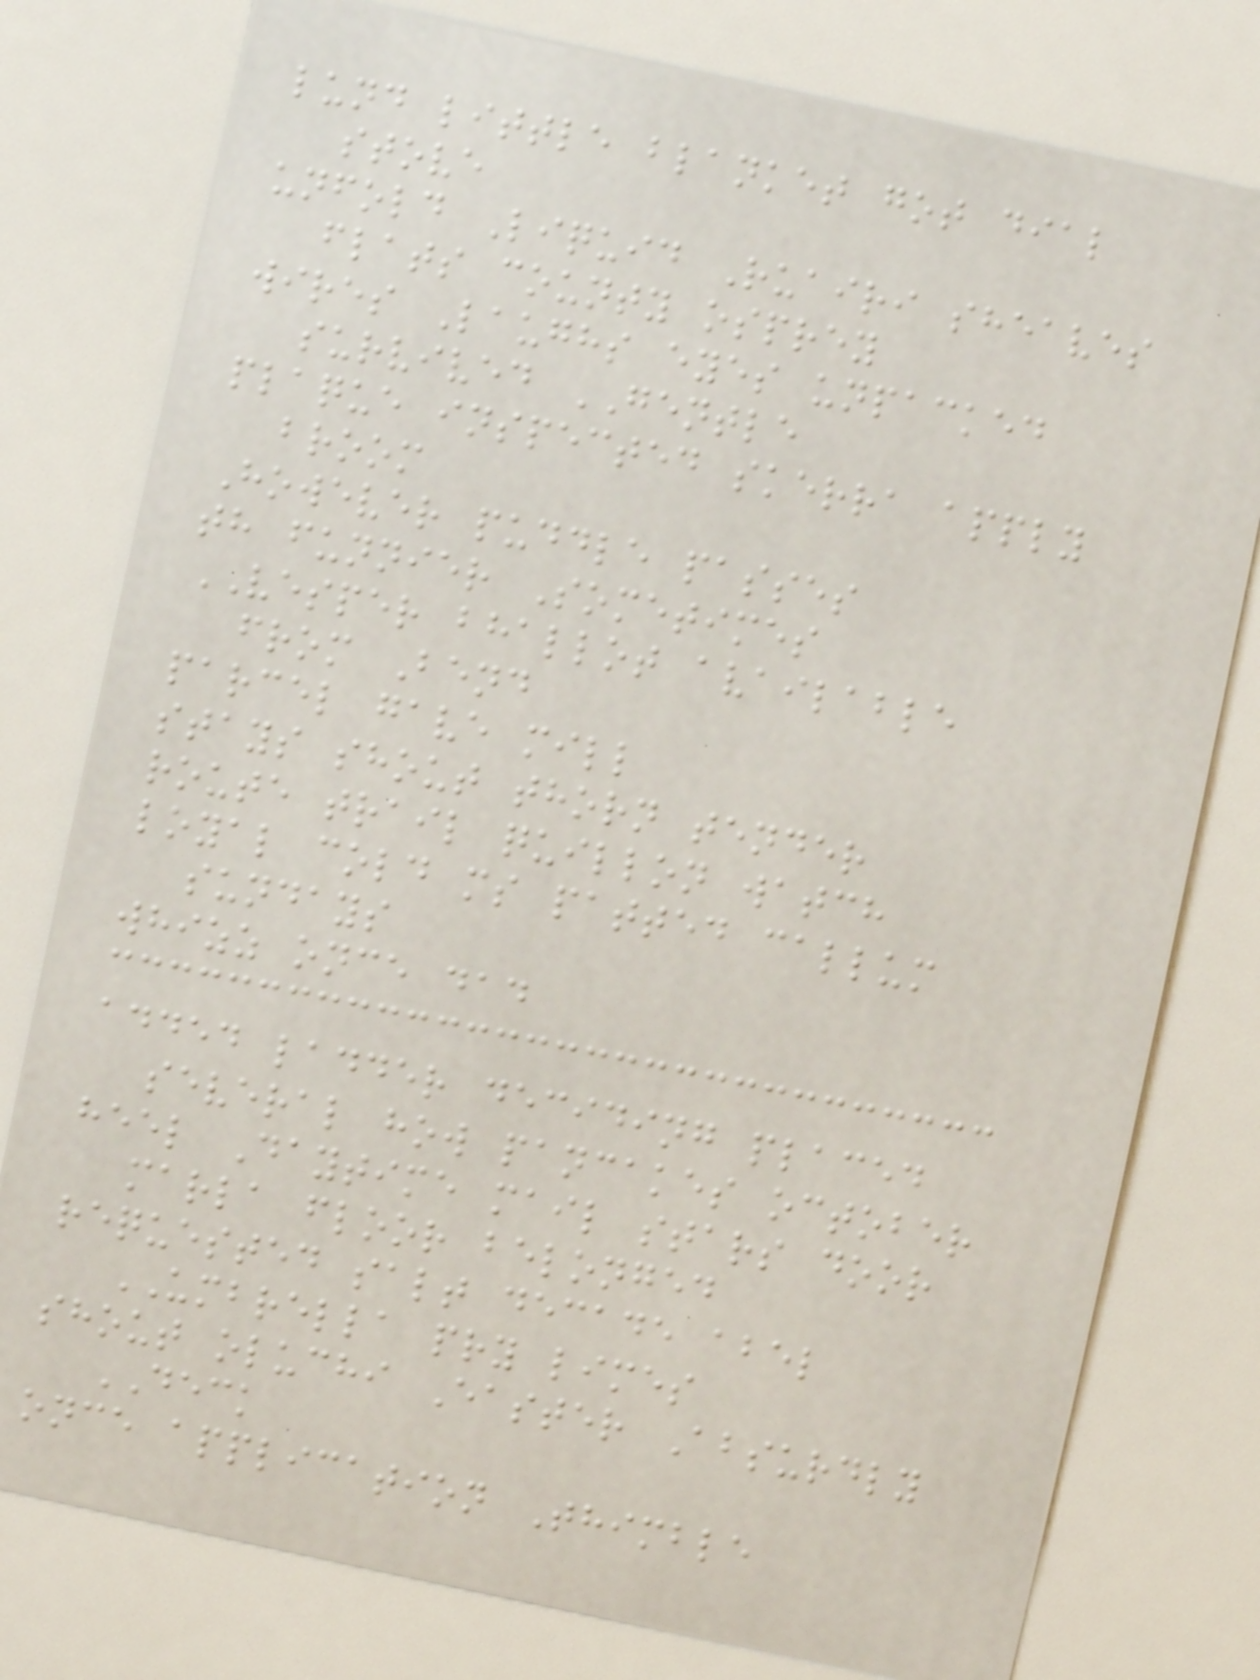lund little blanket got dial
stove
unfold Liquid Ruairi sheaves
flats county osprey
wires Laughs eyes unpacked
survived GENTLE
plaque inspected skerra apply
broom
However puddle passes
th funnier Sometimes
VESPER bhallot available
from Bend
parcel gave mill
stays shout thorn tender
route trail quillon watch
loyal cold ms patted callum
sundays
whizz once dad
added ladder deciding placed
several how pancakes october
heel Daytime mail stars door
marla floor belonged
requested salt decade abel
UMBRELLA pry limes
shout oluchi Easter Absurdly
DECK
once application Thimble
